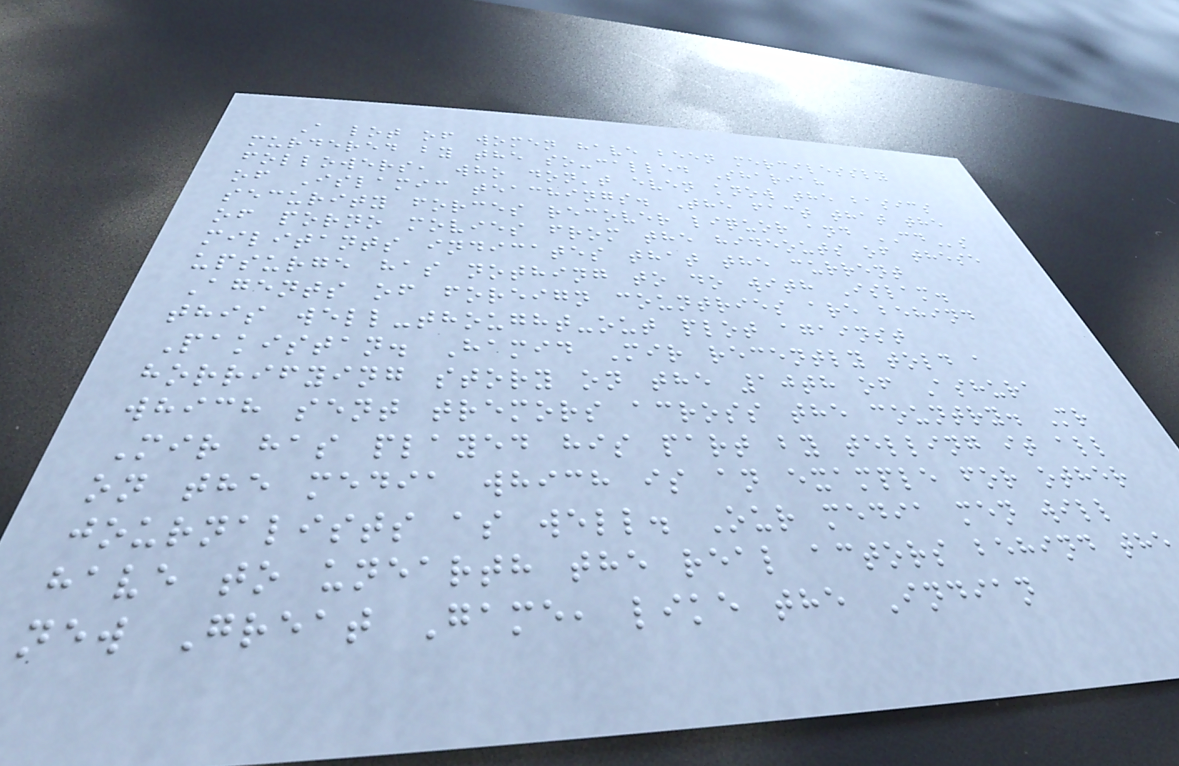A lot of women have been mercilessly
murdered by the so-called Shariah
followers, who don't even know the basics
of Islamic teachings. The fact that the
security forces recover liquor and CDs
of porno movies from the hideouts of these
militants indicates that the current
upsurge has nothing to do with Islam.
Agents of foreign countries are behind
this well-thought-out plot against
Pakistan. Hamid Mir recently told a
horrifying story on the 10th of Ashura
which sent tremors across the country. Mr
Mir has played his part by telling it all
on the media which is an example for other
journalists as well. Our media men will
have to unearth the real actors behind the
new Great Game, like the Indian
